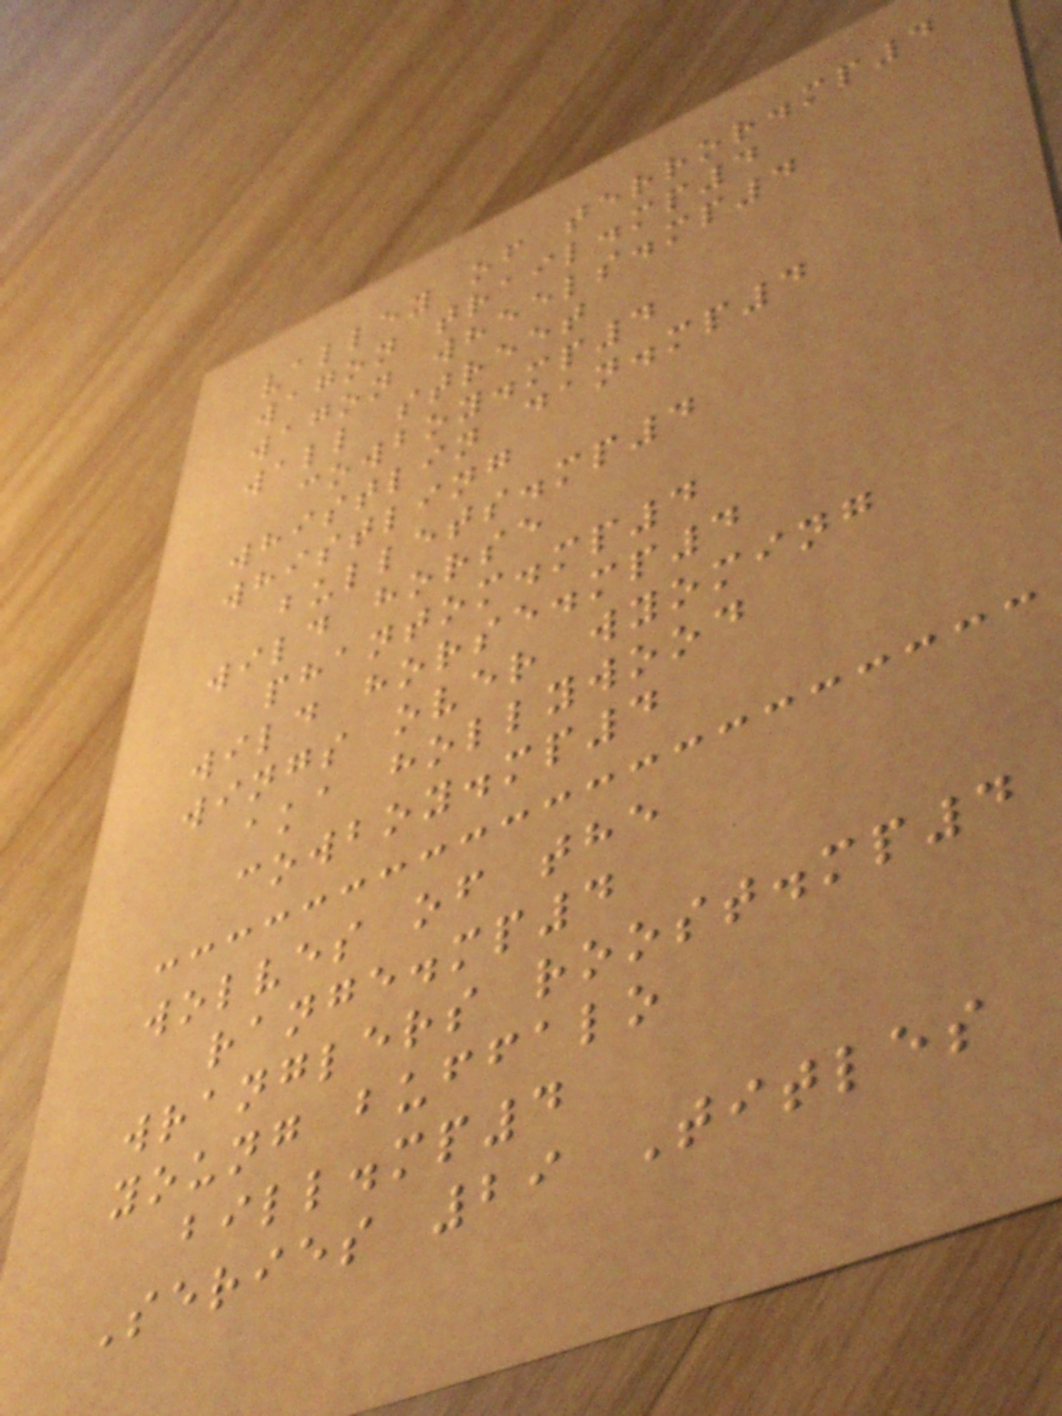valley of terror.mp4
wagon trail.mp4
wagon wheels.mp4
wall street
cowboy.mp4
whistlin dan.mp4
whistling
bullets.mp4
wild horse
phantom.mp4
wild horse.mp4
wings over wyoming
aka hollywood
cowboy.mp4
wolves of the
range.mp4
wranglers roost.mp4
young buffalo
bill.mp4
Series 29 Titles
